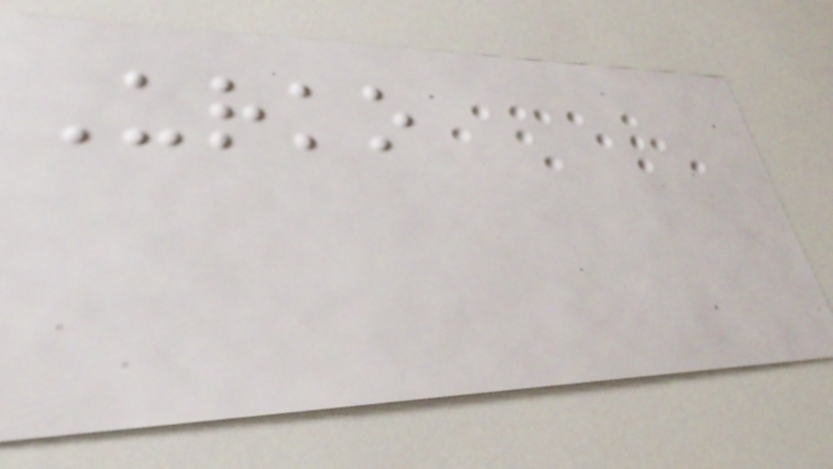Urko
